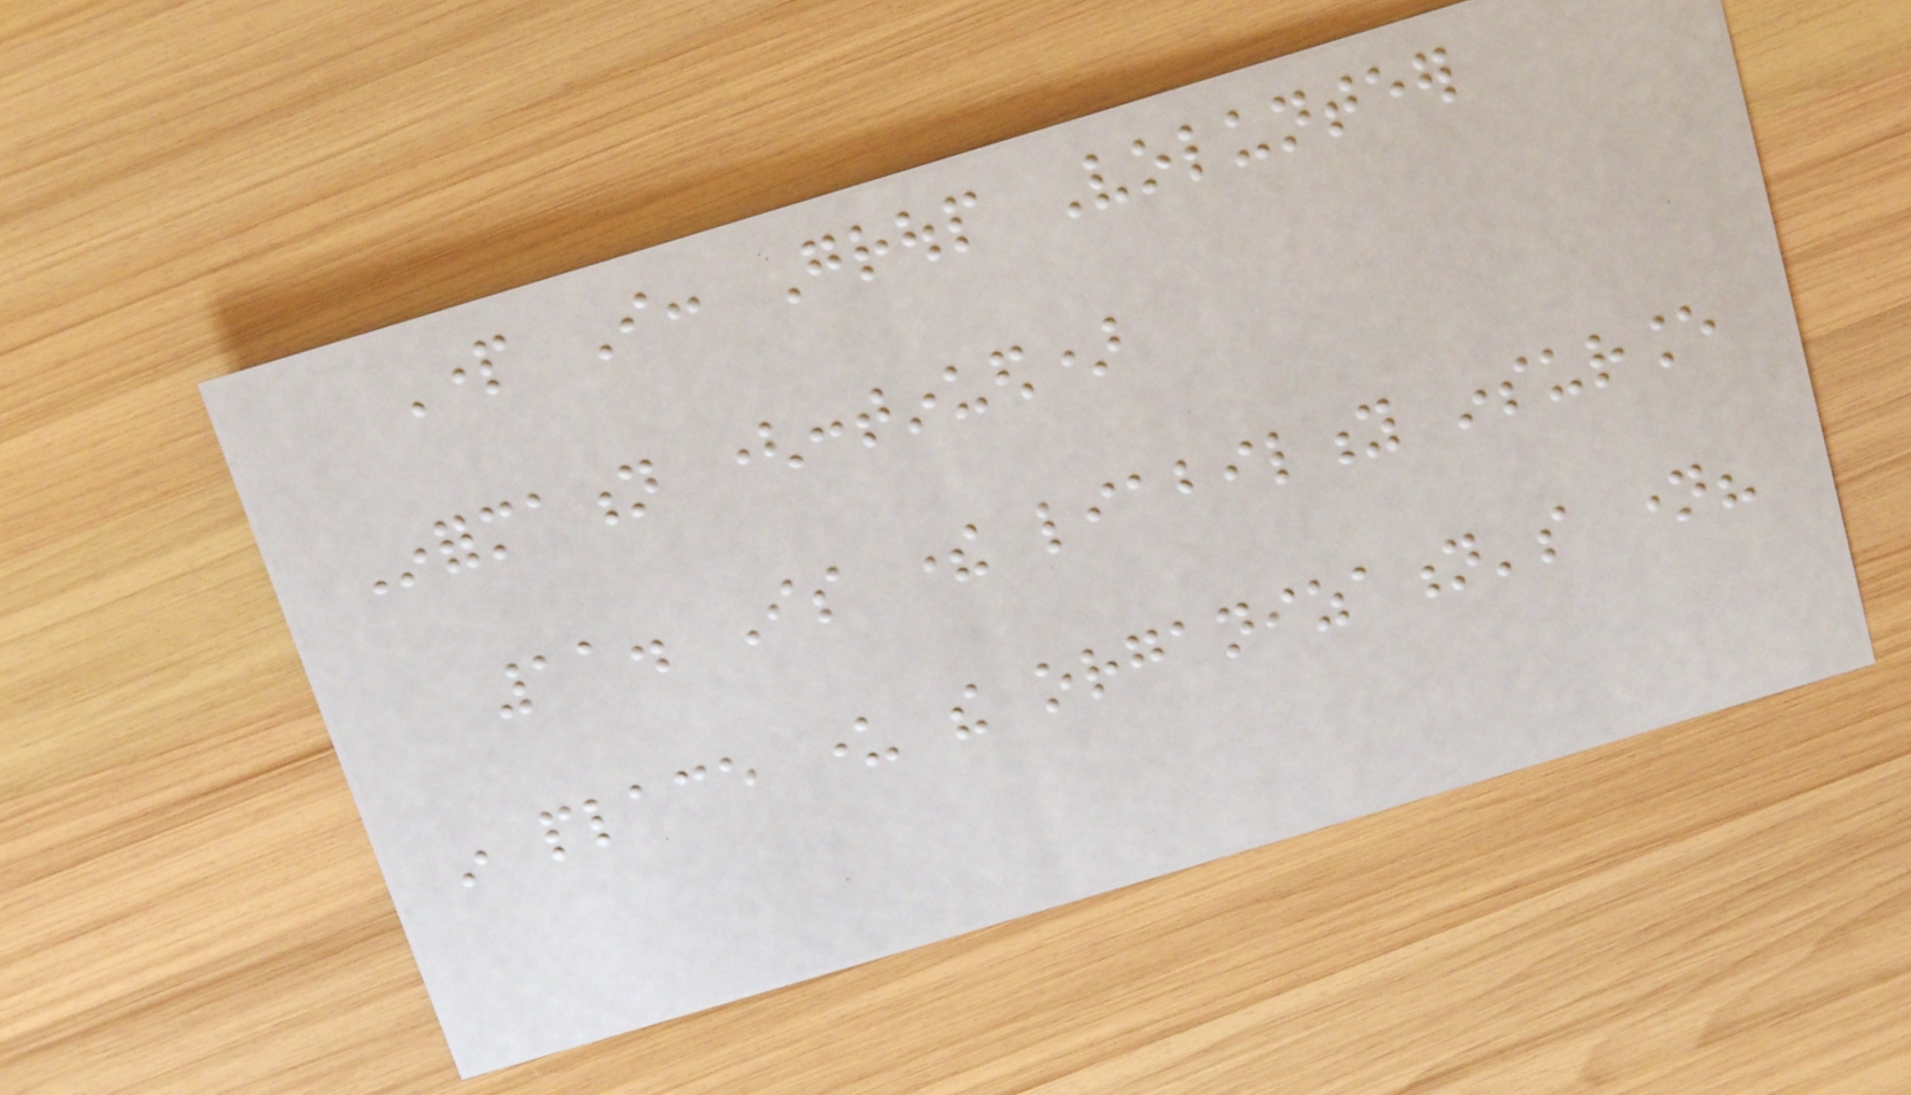Part I: Group Volunteer
Information (continued)
11. Is there liability insurance
in place under the organization's name?
